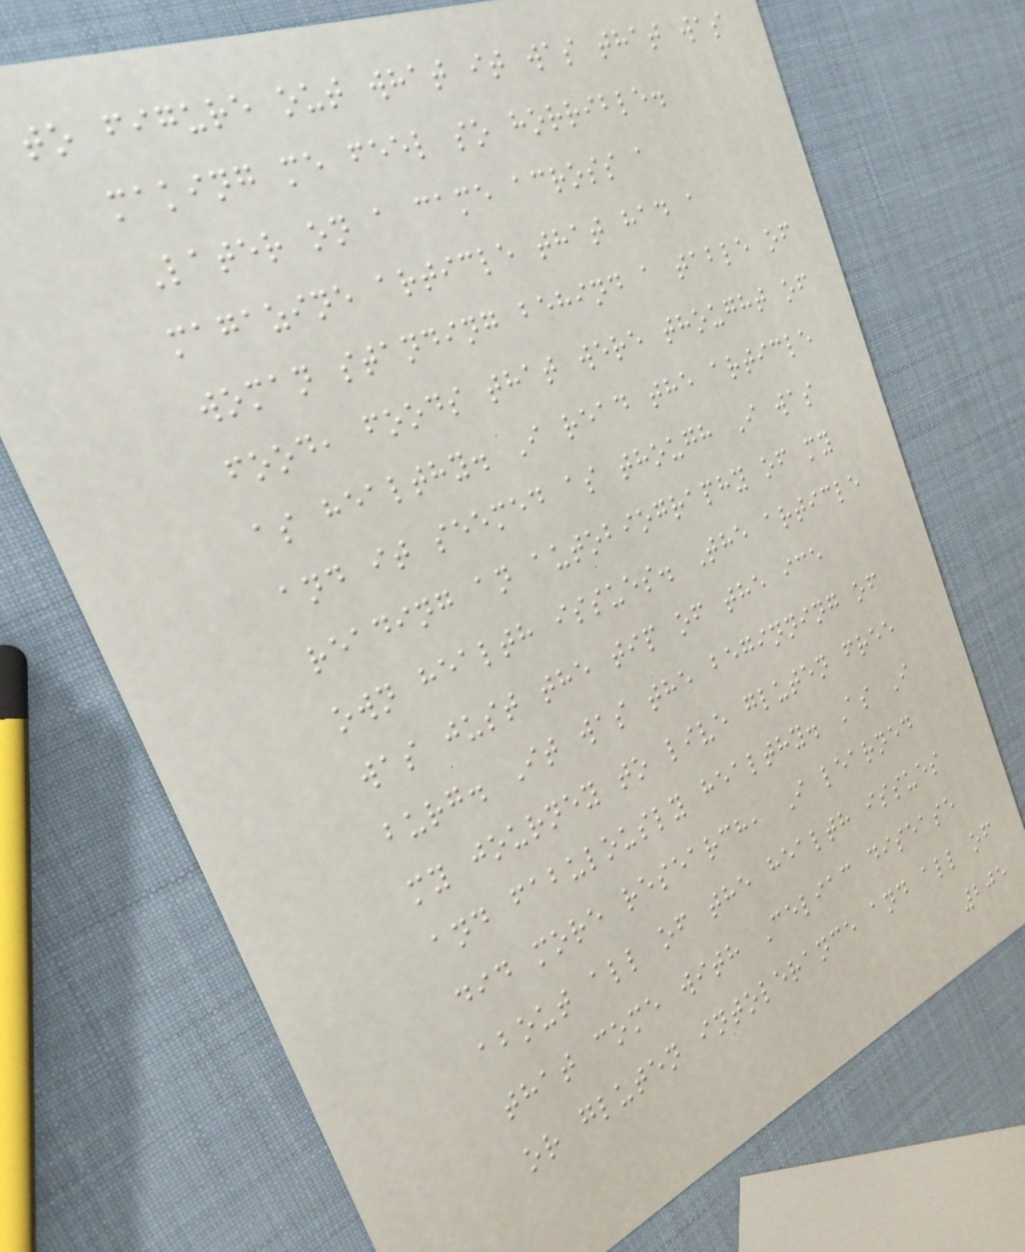to figure out what it was that was
making me feel so horrible.
Later on a came across a
magazine article that had a
woman standing behind a table of
food, foods that were thought of
as healthy. I read the article
and it seemed as though I was
reading an autobiography of my
own health issues. The article
was just the tip of the ice
burg. It was the beginning of
my journey to live gluten free
and fabulously healthy. As I
did more research, I learned
about all of the health issues
that come with Celiac disease
or gluten intolerance and all of
205
